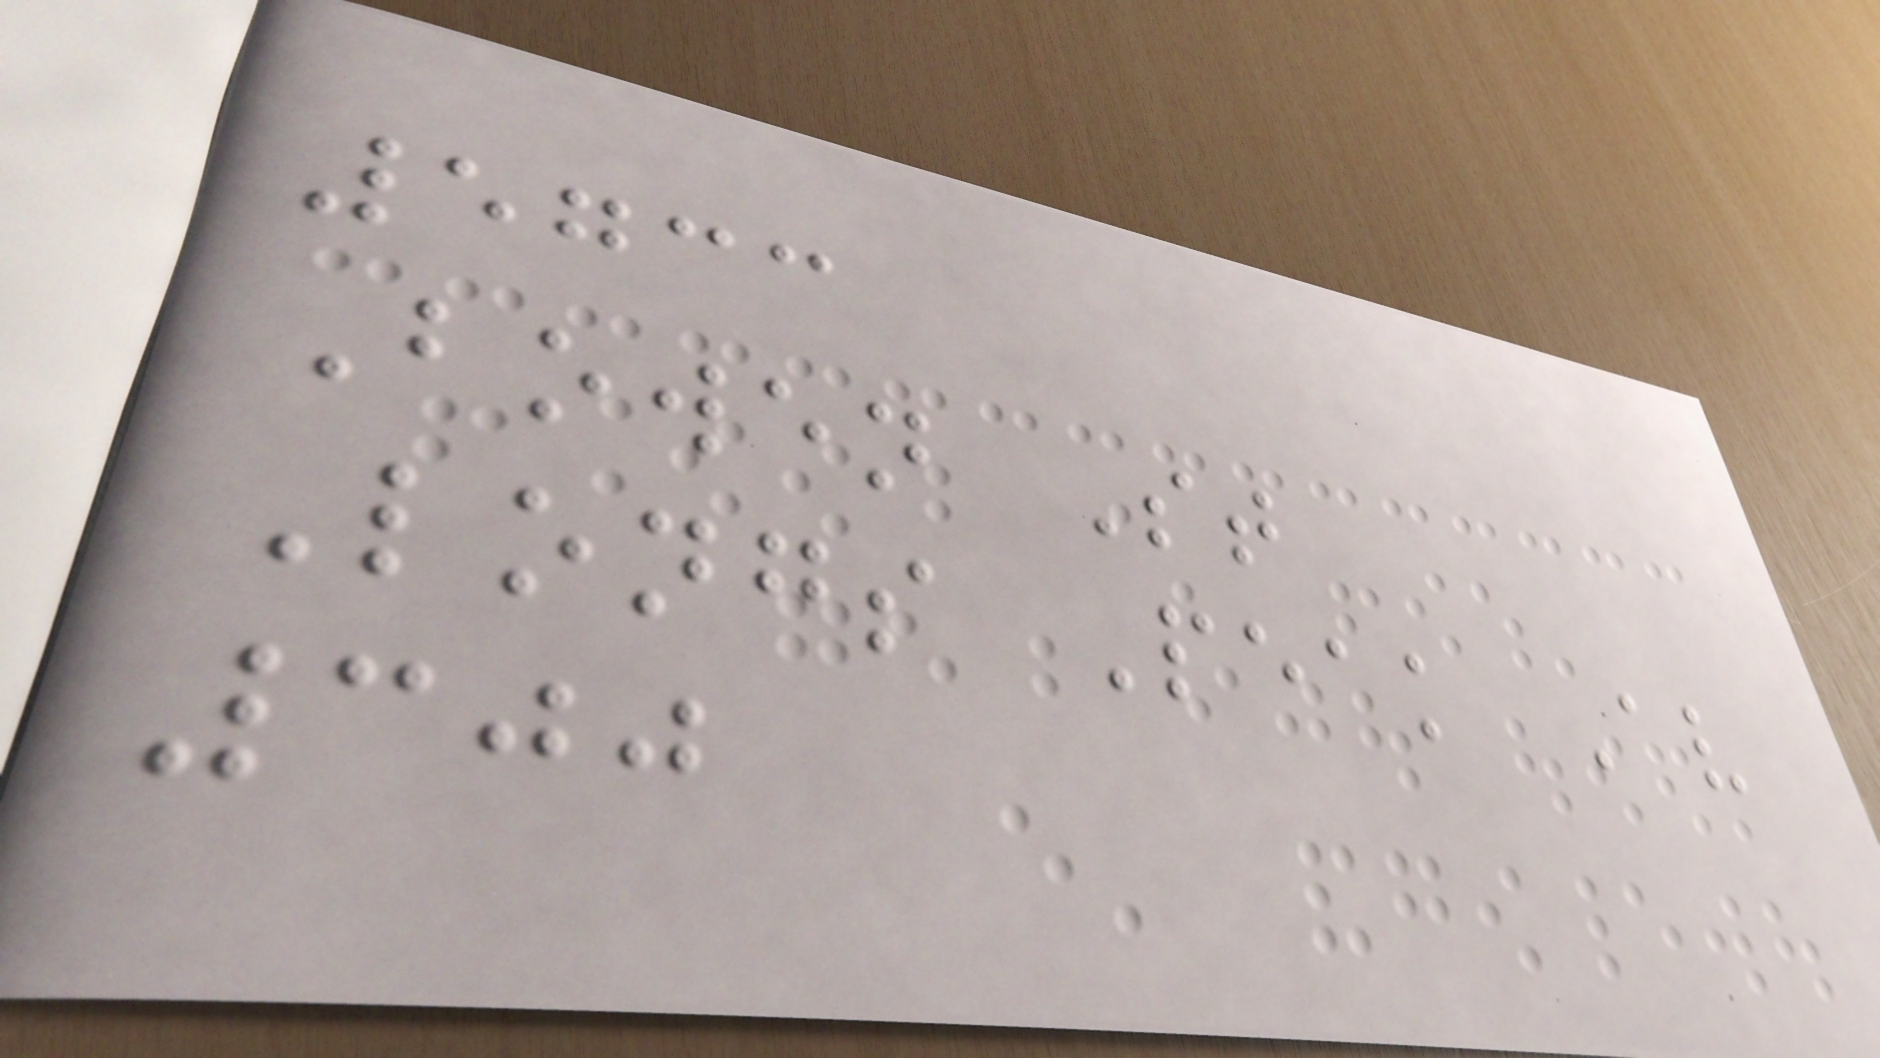5733
Bowen St
Longs Peak Av
300
